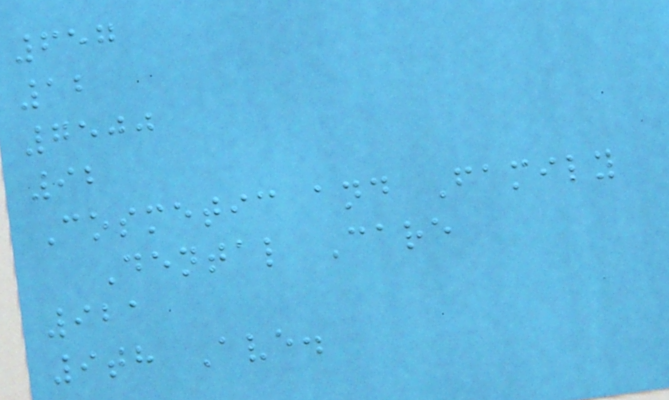657
12
7500
92
Cosmetic and Family
Dental Care
921
9th Ave.
